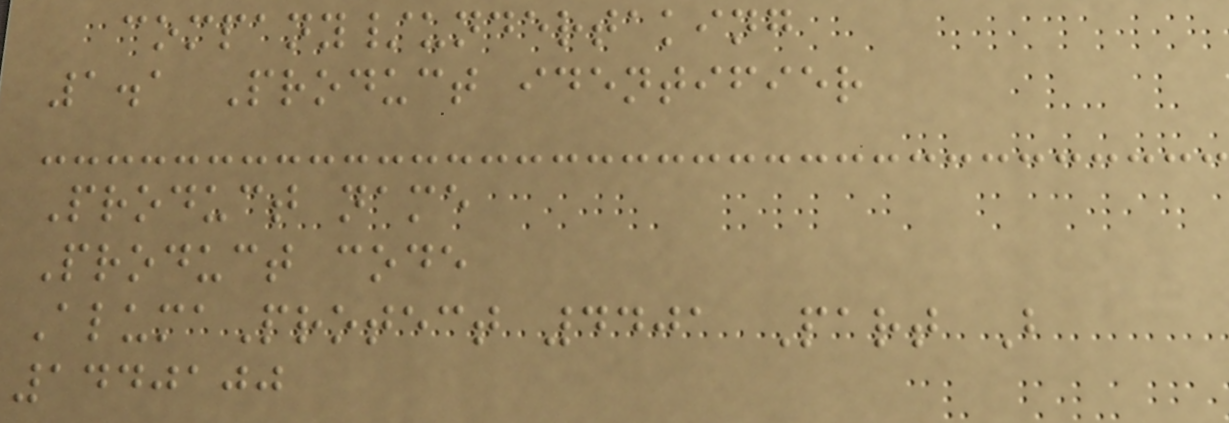company/undertaking
1.1 Product identifier
Product name
Product code
AlumaProtect 4401 Part B
1440100
